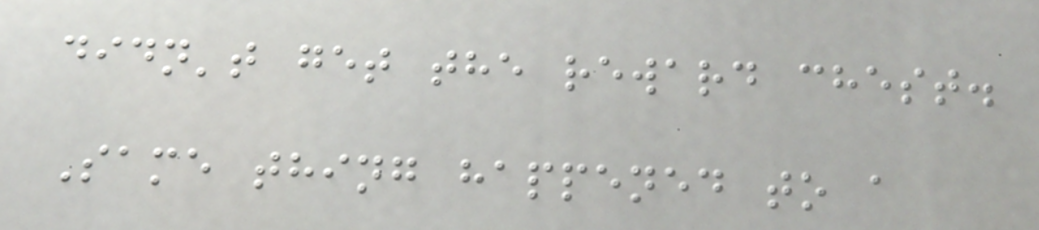didn't get the reward chest.
Same thing happened to a
